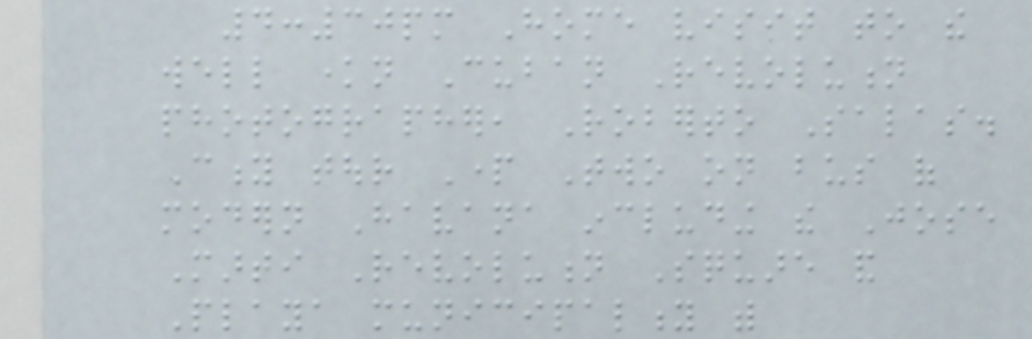4:30pm Home visit to the
well known Cuban Revolution
photographer, Roberto Salas.
City tour Part Two on bus of
modern Havana including the Jose
Marti Revolution Square and
Playa municipality with
